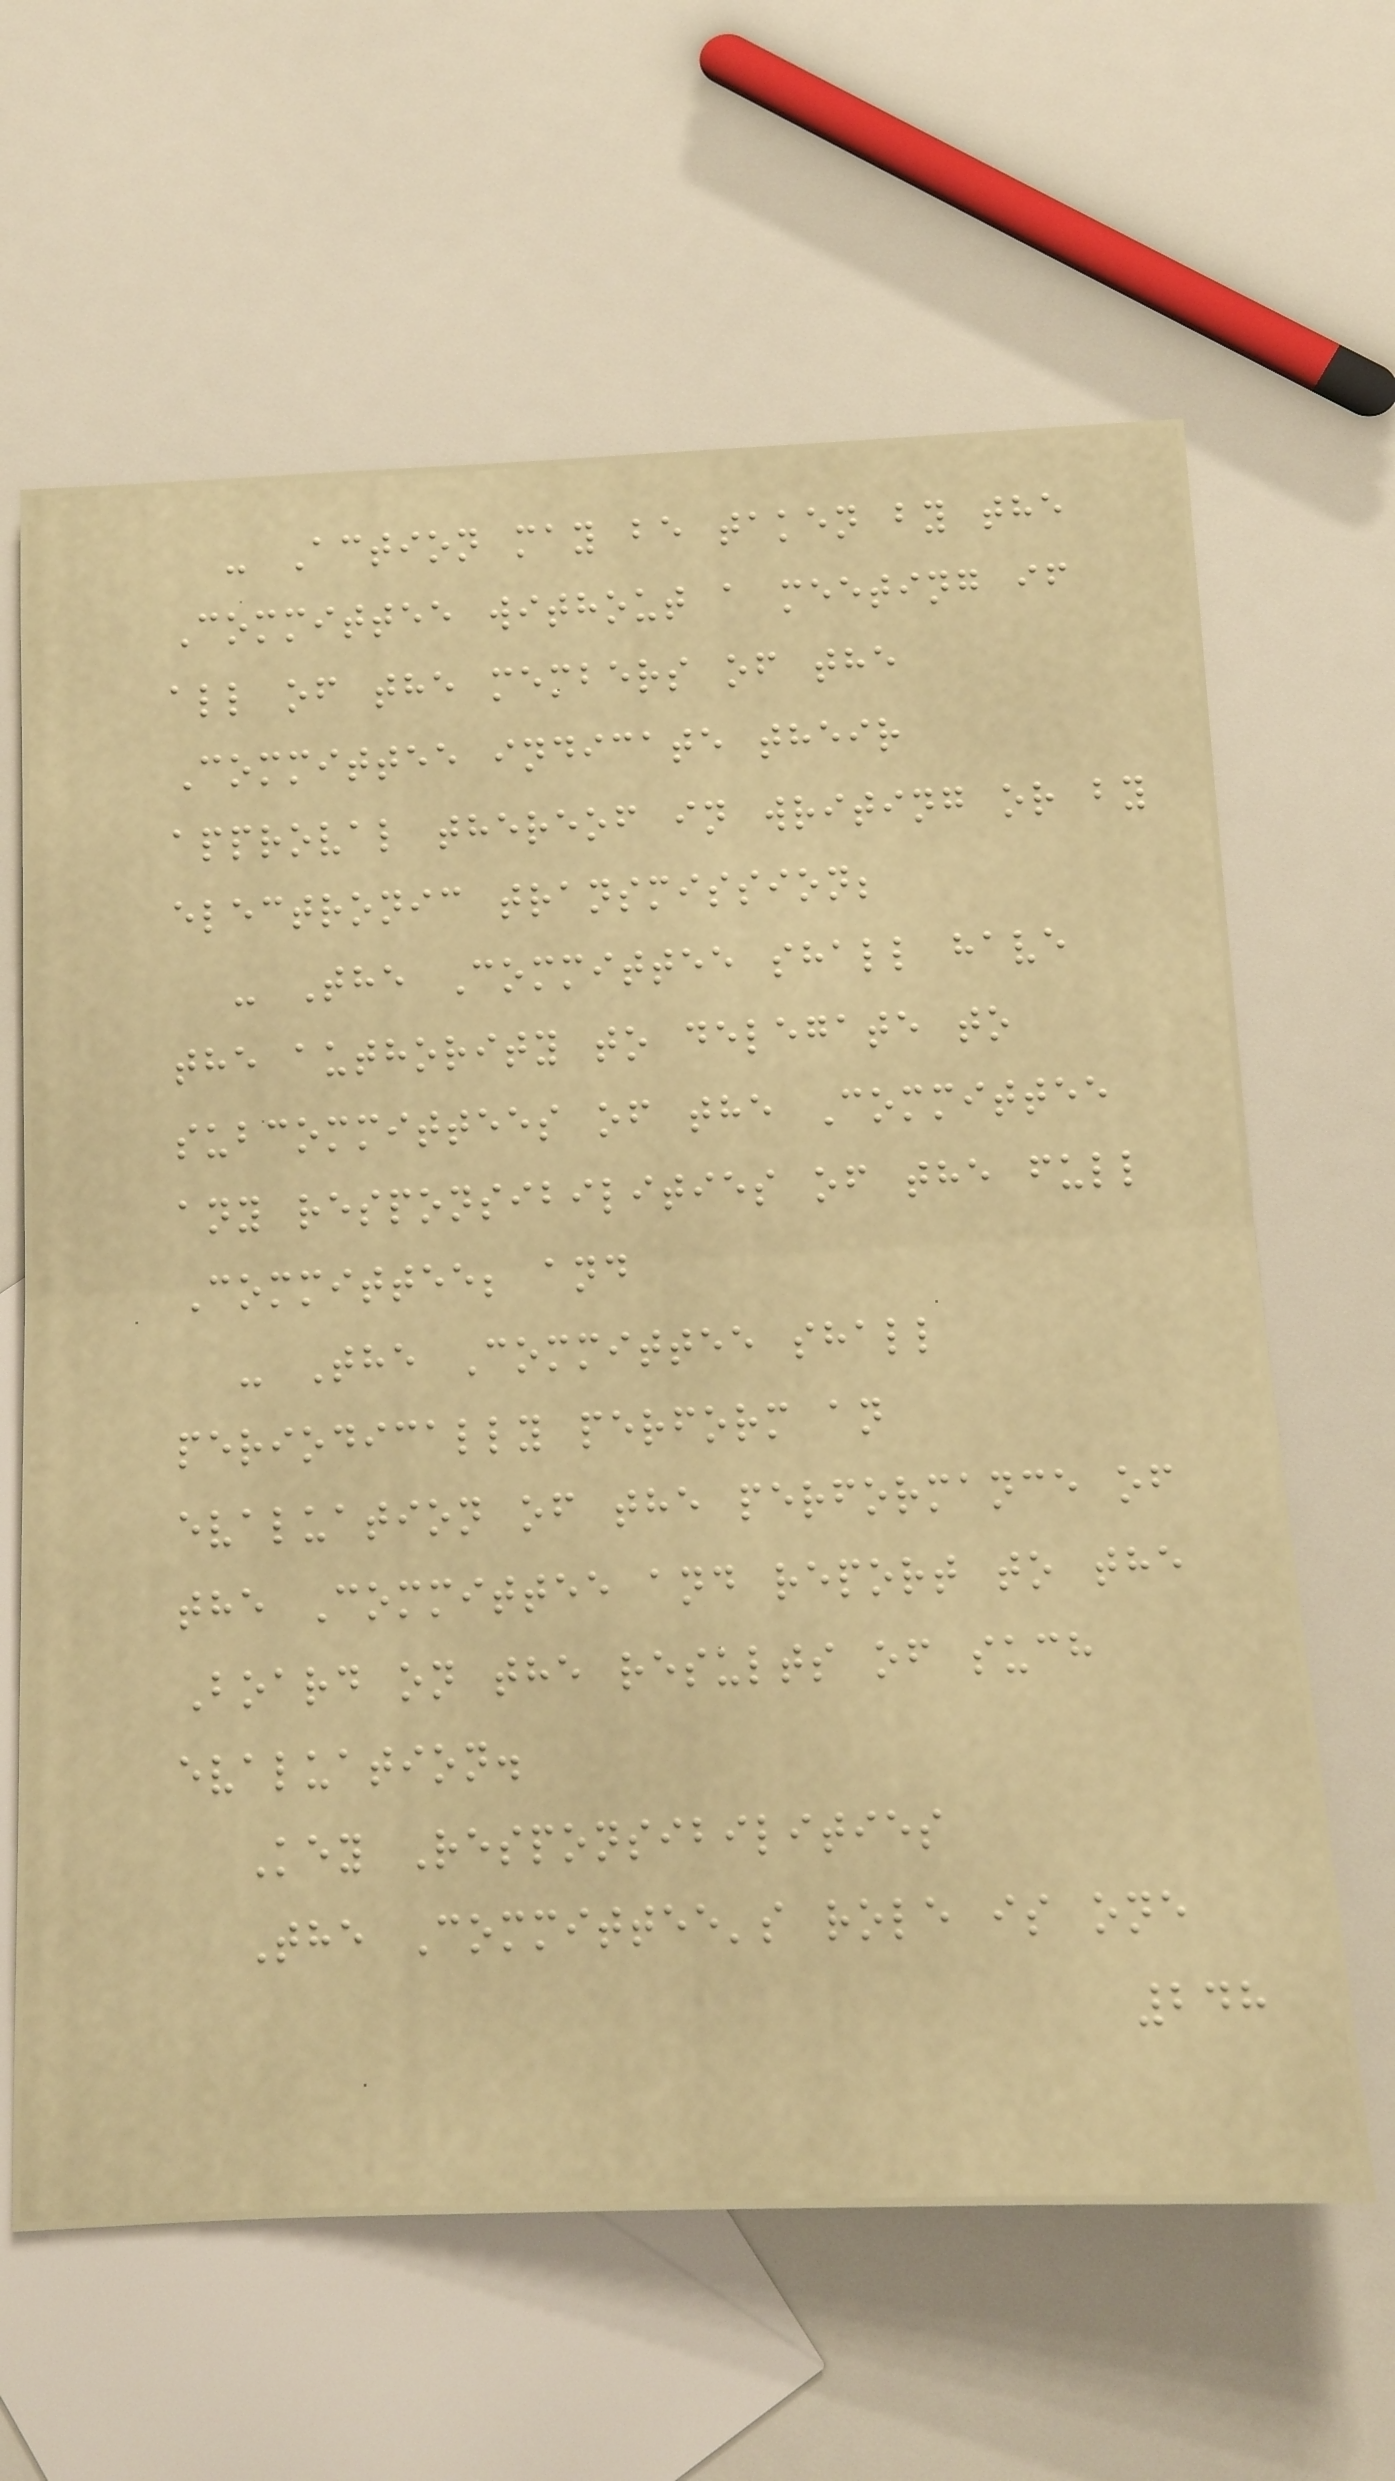- Action may be taken by the
Committee without a meeting if
all of the members of the
Committee indicate their
approval thereof in writing or by
electronic transmission;
- The Committee shall have
the authority to delegate to
subcommittees of the Committee
any responsibilities of the full
Committee; and
- The Committee shall
periodically perform an
evaluation of the performance of
the Committee and report to the
Board on the results of such
evaluation.
Key Responsibilities
The Committee's role is one
248
